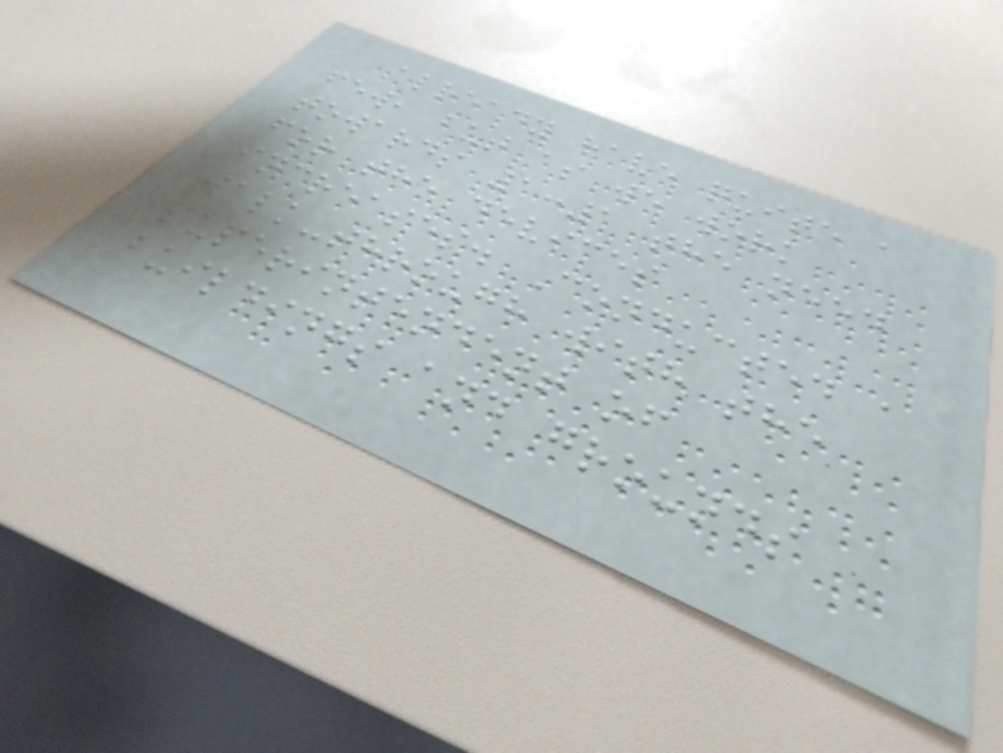already have quite a
few, but as we work
towards 1:1 the need
for the devices
increases. Conducted a
walk-through with the
superintendent of
buildings and grounds
